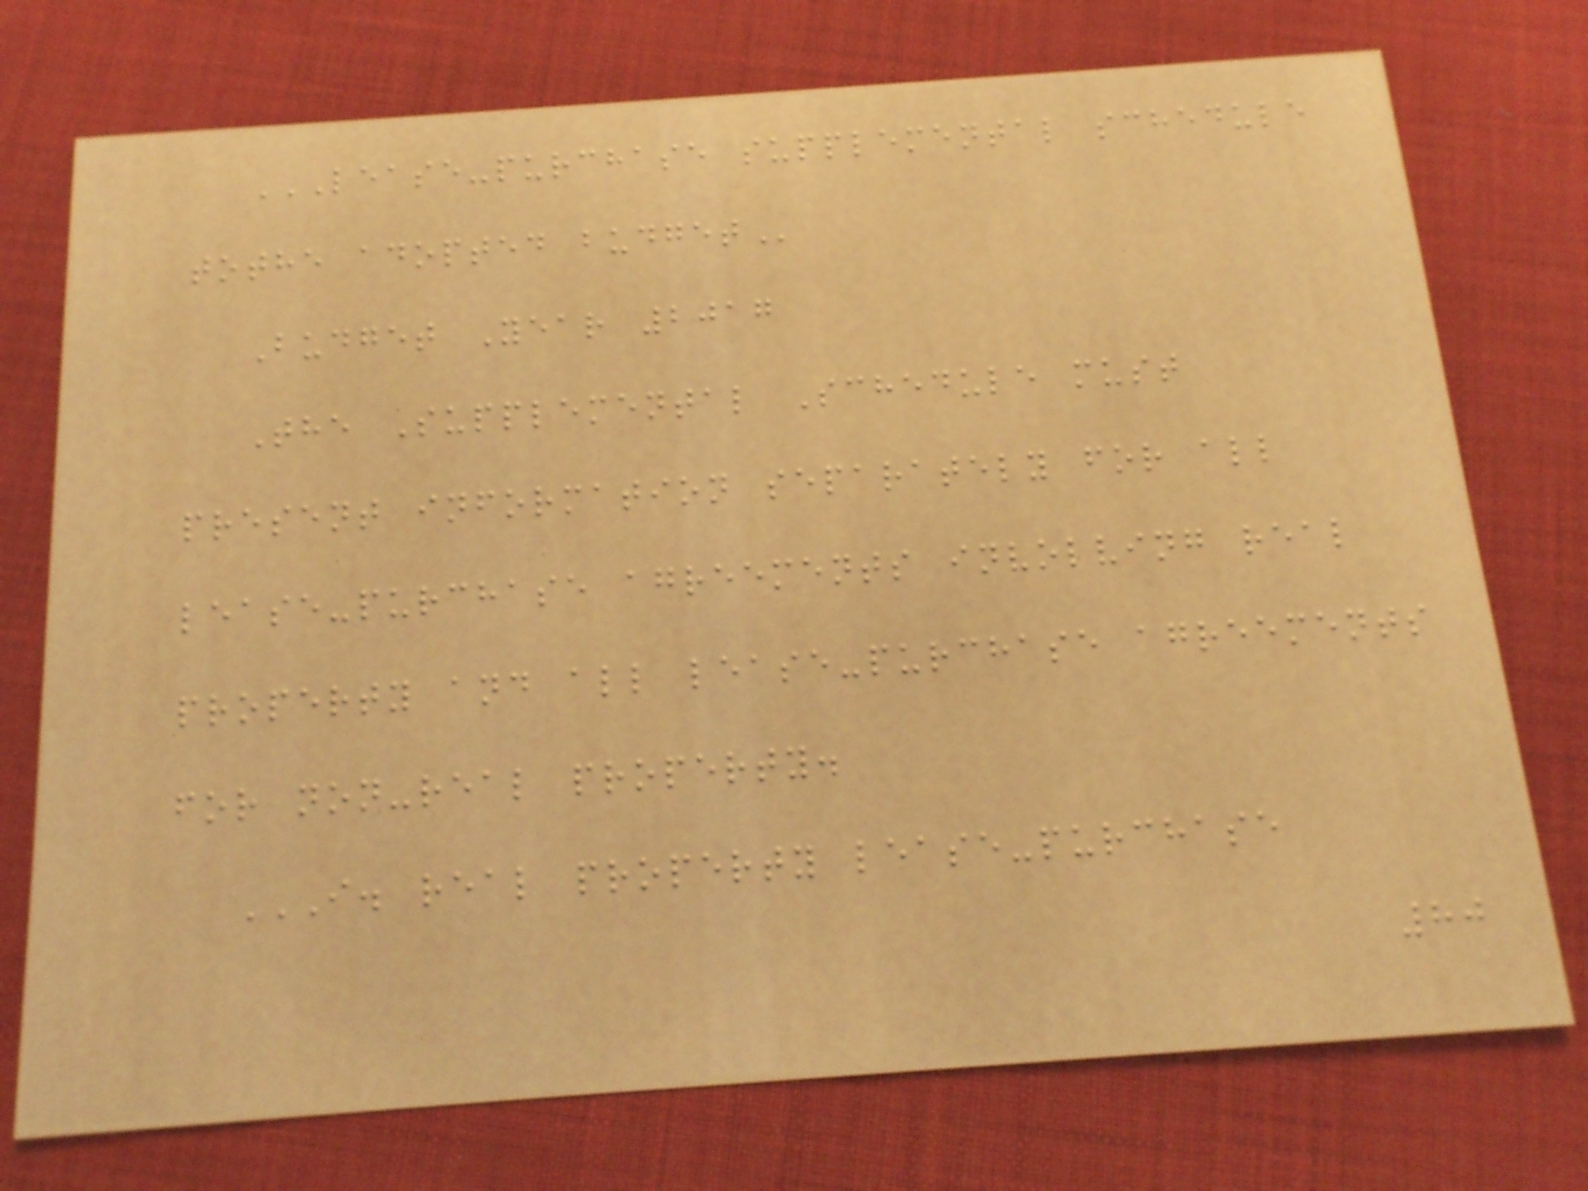LEASE-PURCHASE SUPPLEMENTAL SCHEDULE
TOTHE ADOPTED BUDGET
Budget Year 2017
The Supplemental Schedule must
present information separately for all
lease-purchase agreements involving real
property and all lease-purchase agreements
for non-real property.
I. REAL PROPERTY LEASE-PURCHASE
80
